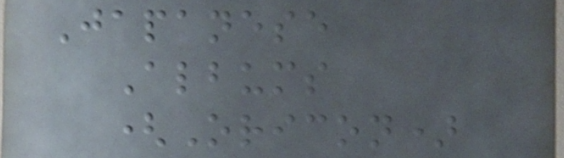Japanese
Albums
(Oricon)
